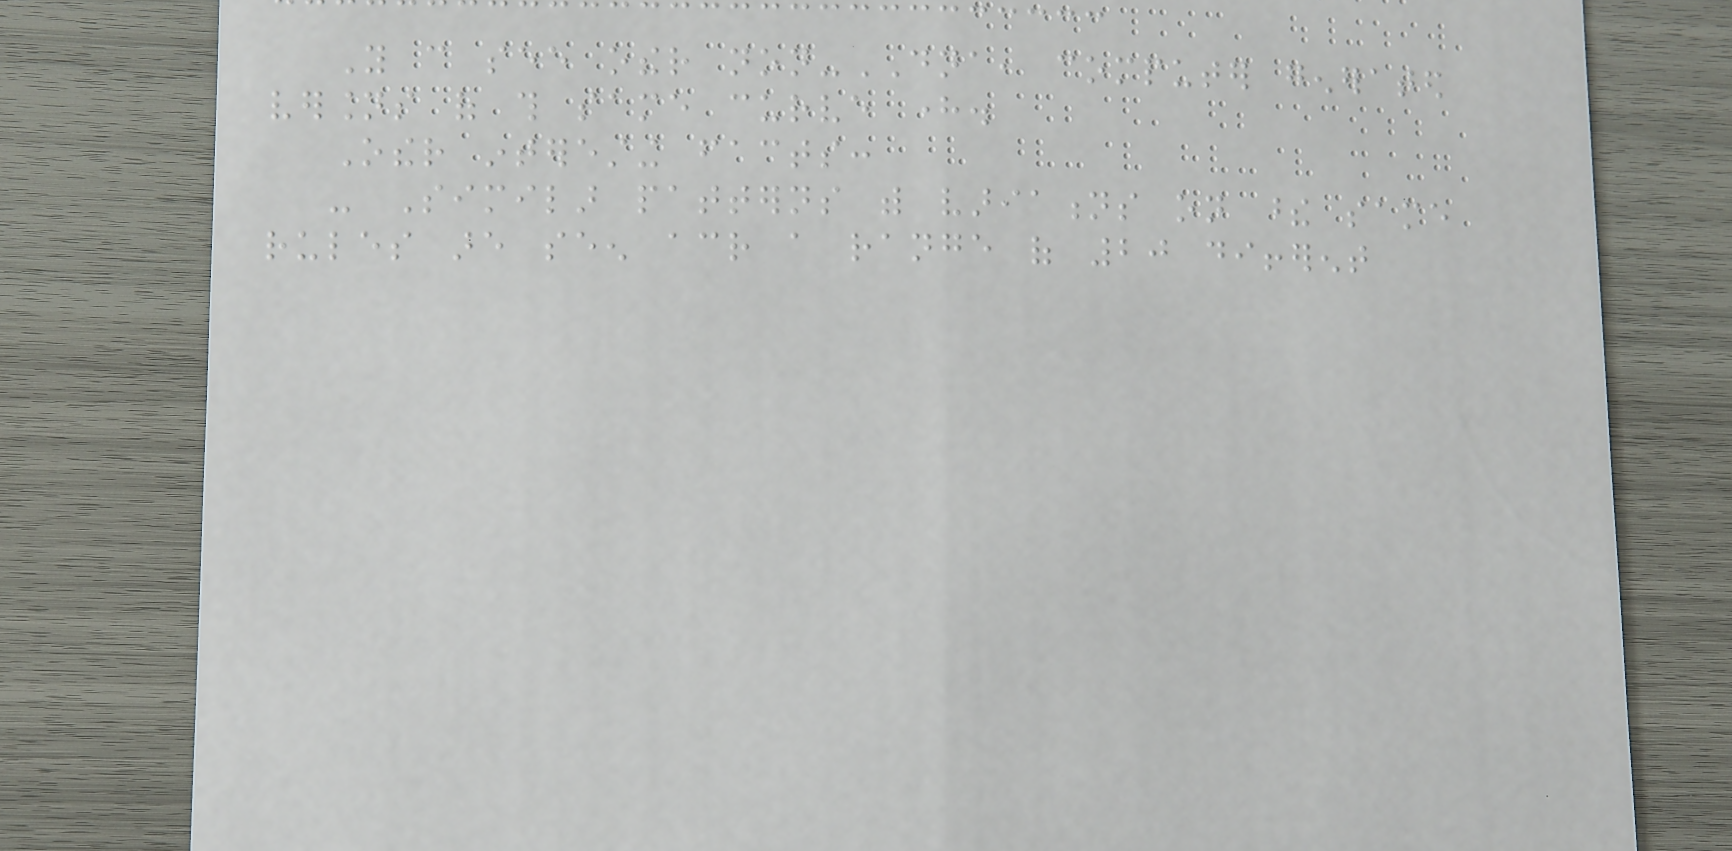You can see other non-DNA, computer generated
versions of this same curve here.
Other interesting facts:
- Similar patterns with variations on these same
rules are seen across a range of 20 different
